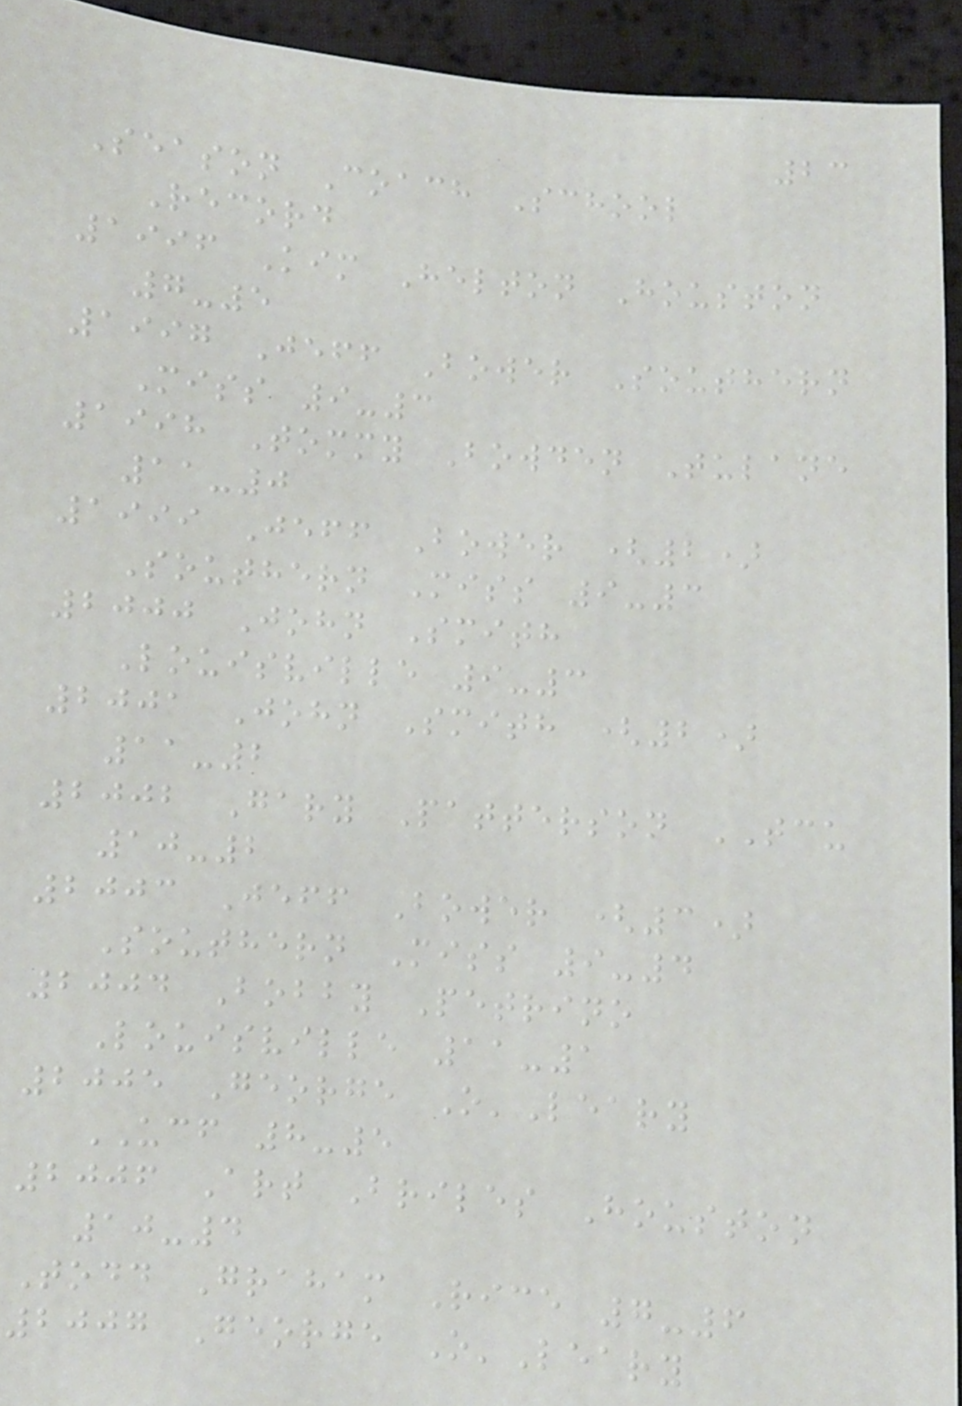23
Season Coach School
Record
1996 Kim Helton Houston
7-5
1997 Jeff Bower Southern
Miss 9-3
1998 Tommy Bowden Tulane
11-0
1999 Jeff Bower (2)
Southern Miss 9-3
2000 John Smith
Louisville 9-3
2001 John Smith (2)
11-2
2002 Gary Patterson TCU
10-2
2003 Jeff Bower (3)
Southern Miss 9-4
2004 Bobby Petrino
Louisville 11-1
2005 George O'Leary
UCF 8-5
2006 Art Briles Houston
10-4
Todd Graham Rice 7-6
2007 George O'Leary
